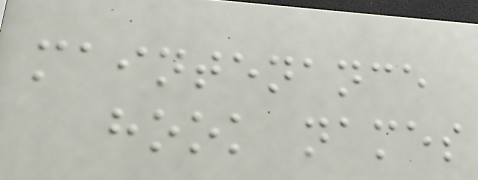maintenance
hook names
